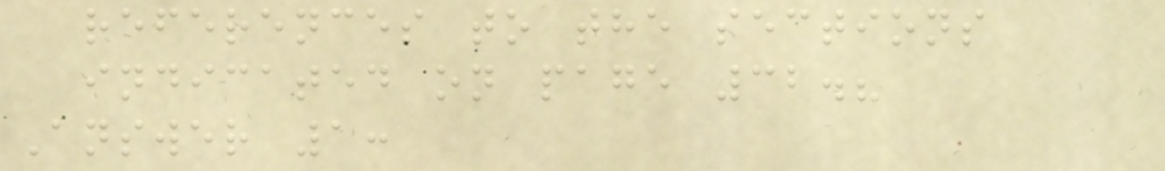references to the sections
indicated on page 32.?
Answer 1:
